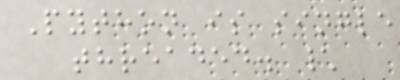Python is single
threaded. \
